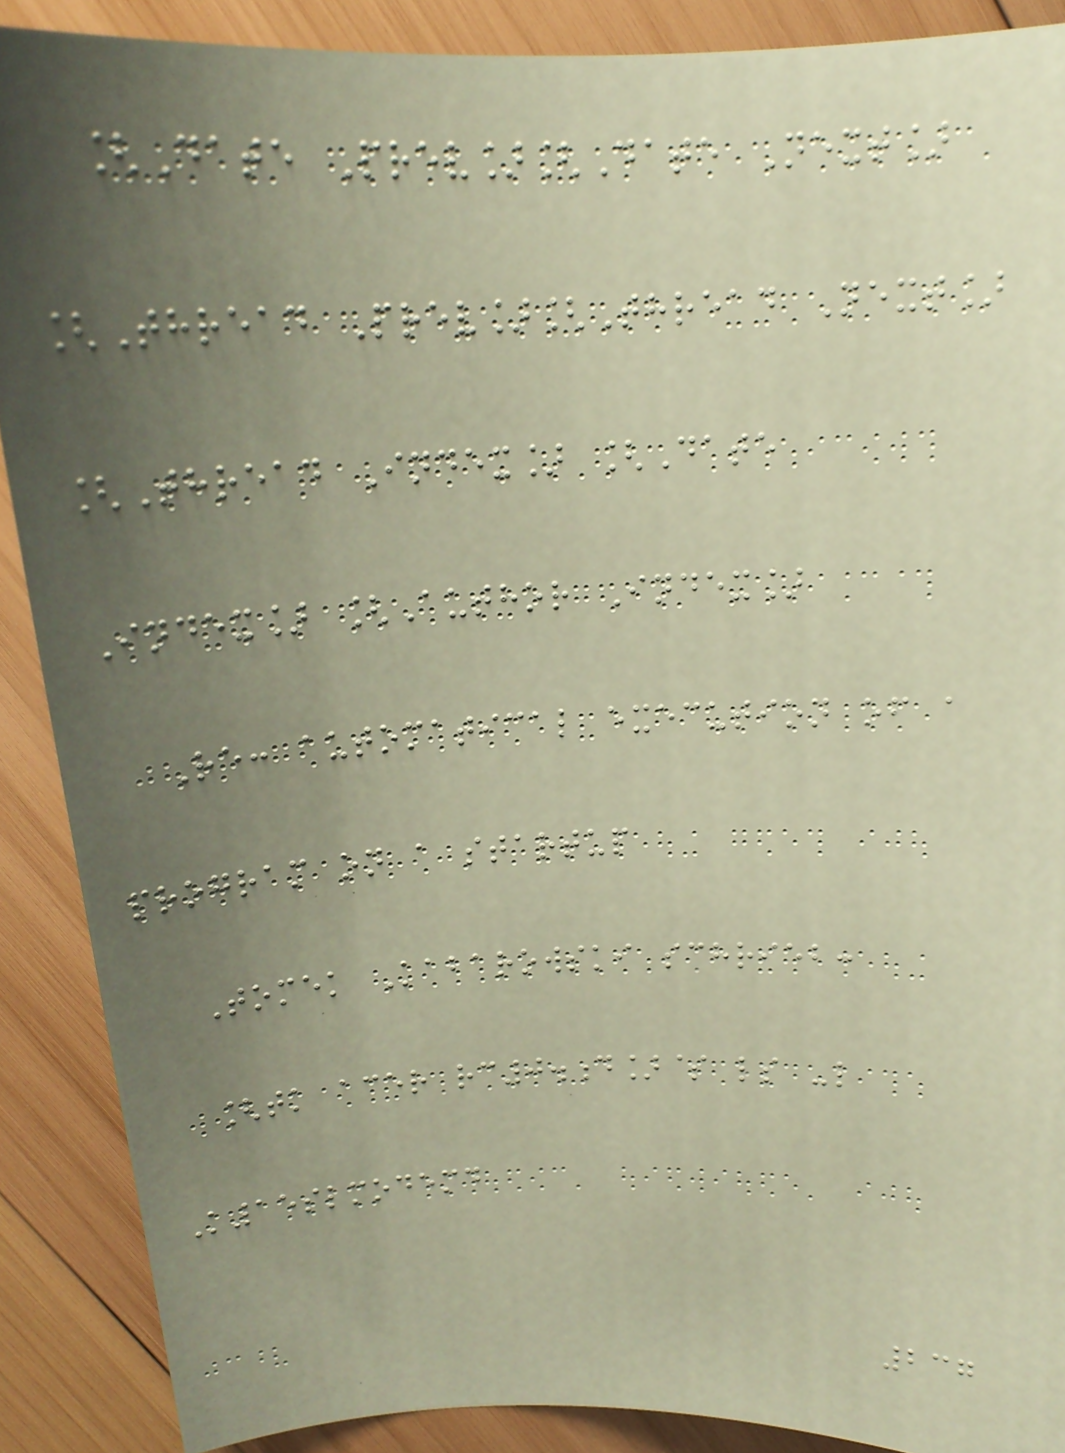[Date Prev][Date Next]
[Thread Prev][Thread Next]
[Thread Index] [Date
Index] [Author Index]
Re: automatical execution of a
program on a startup
Tomek Kabarowski schrieb:
[tk acer rc0.d]$ ls -l
K15slmodemd
237
